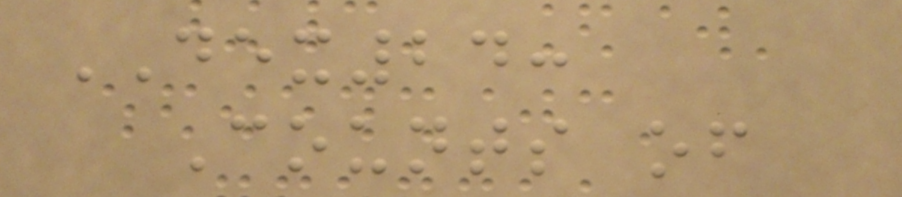DEX24:
Counts of
